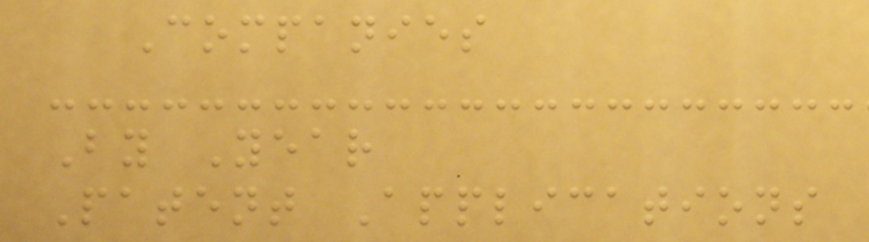Companies
By Year
Patent Applications
